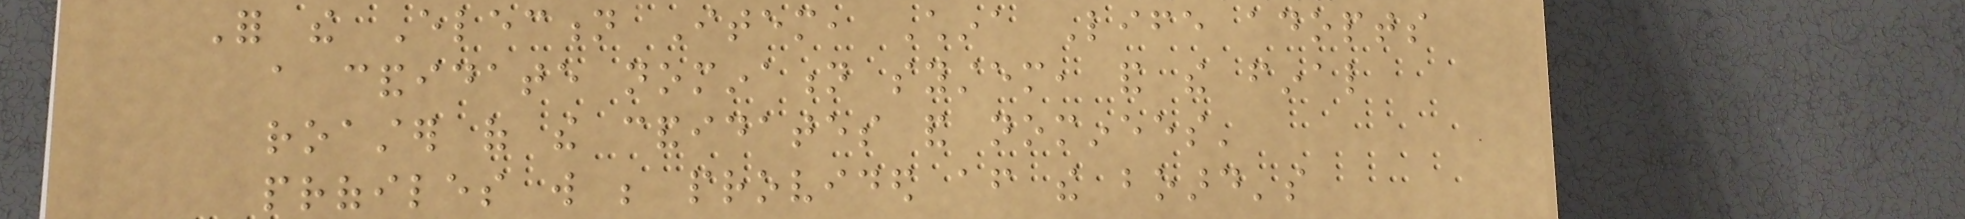For the Election Item, China Life adopts
a candidate nomination system, and the final
roaster of the candidates and nominees'
profiles will be provided after the board's
